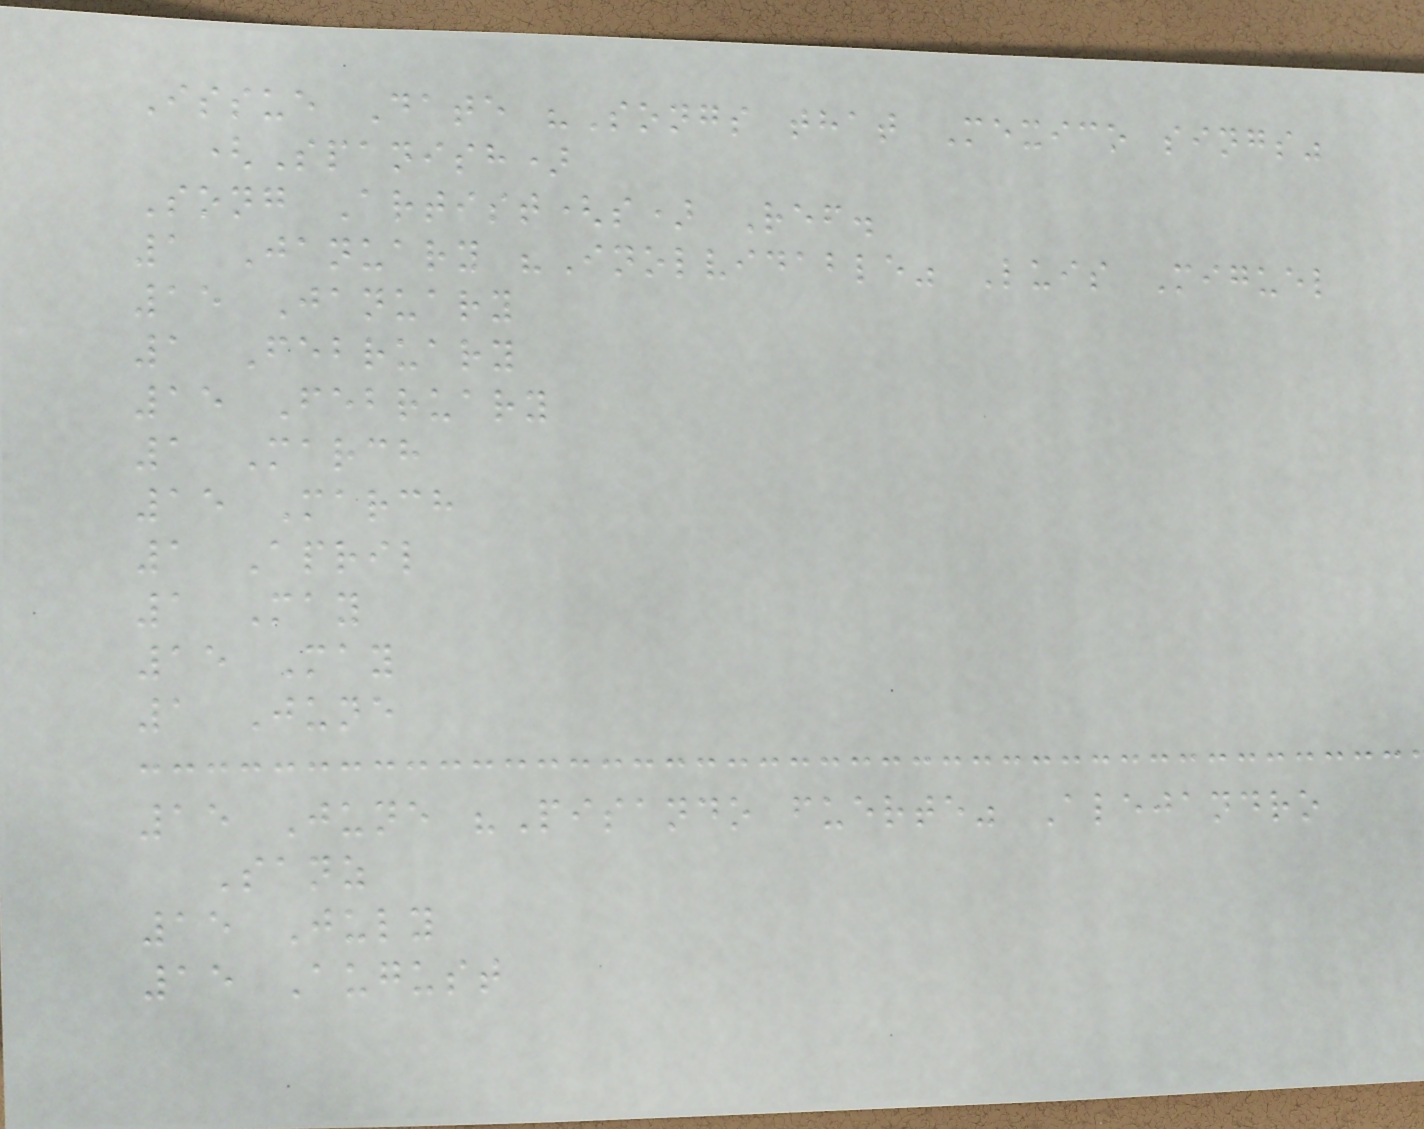Issue Date "Songs that Mexico sings"
(Spanish)
Song Artist(s) Ref.
1 January "Inolvidable" Luis Miguel
15 January
1 February
15 February
1 March
15 March
1 April
1 May
15 May
1 June
15 June "Pisando fuerte" Alejandro
Sanz
15 July
15 August
